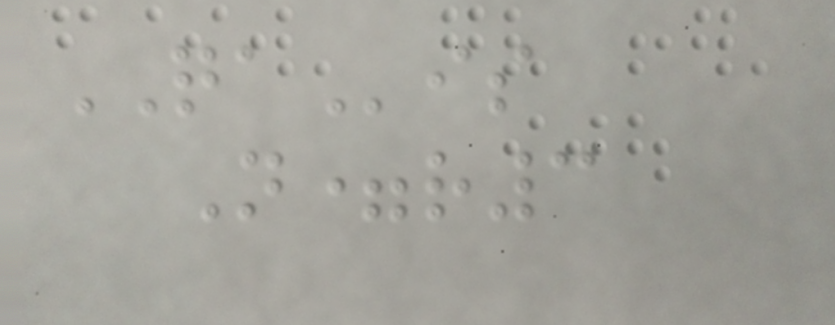QAis
N=r3
